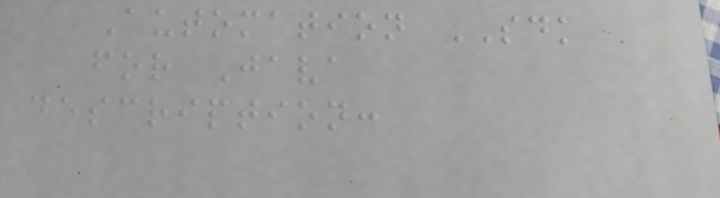Automation SDK
for Java
description:
